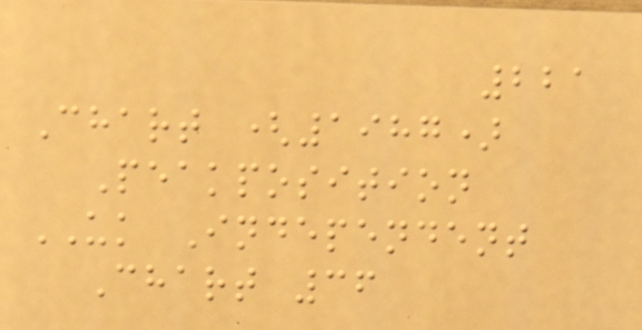221
Chart (1987)
Peakposition
UK Independent
Chart 36
